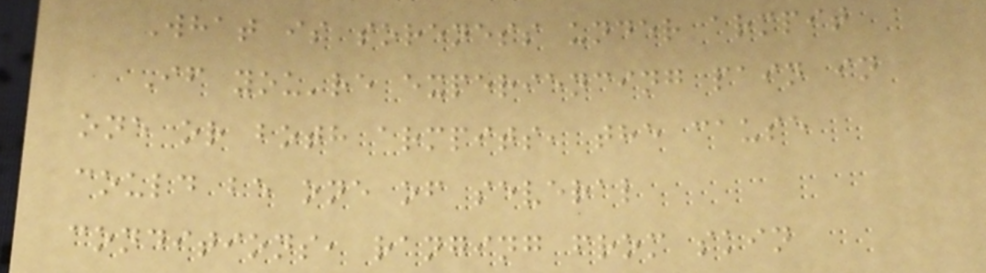What is soreness under armpit
If you're experiencing pain in
one or both armpits, the cause
could be one of several
conditions, ranging from skin
